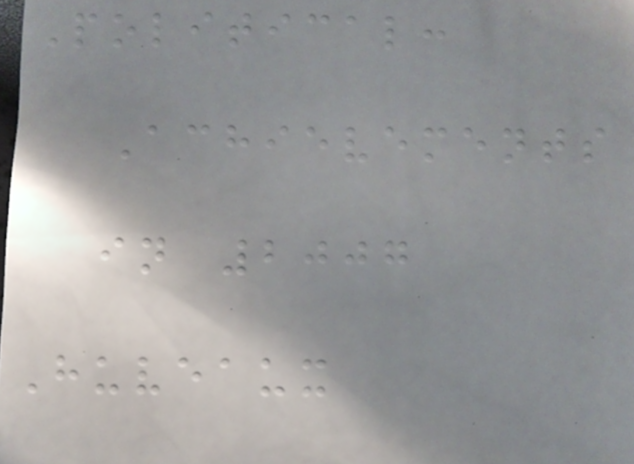Political:
Achievements
in 2007
Huveaux
